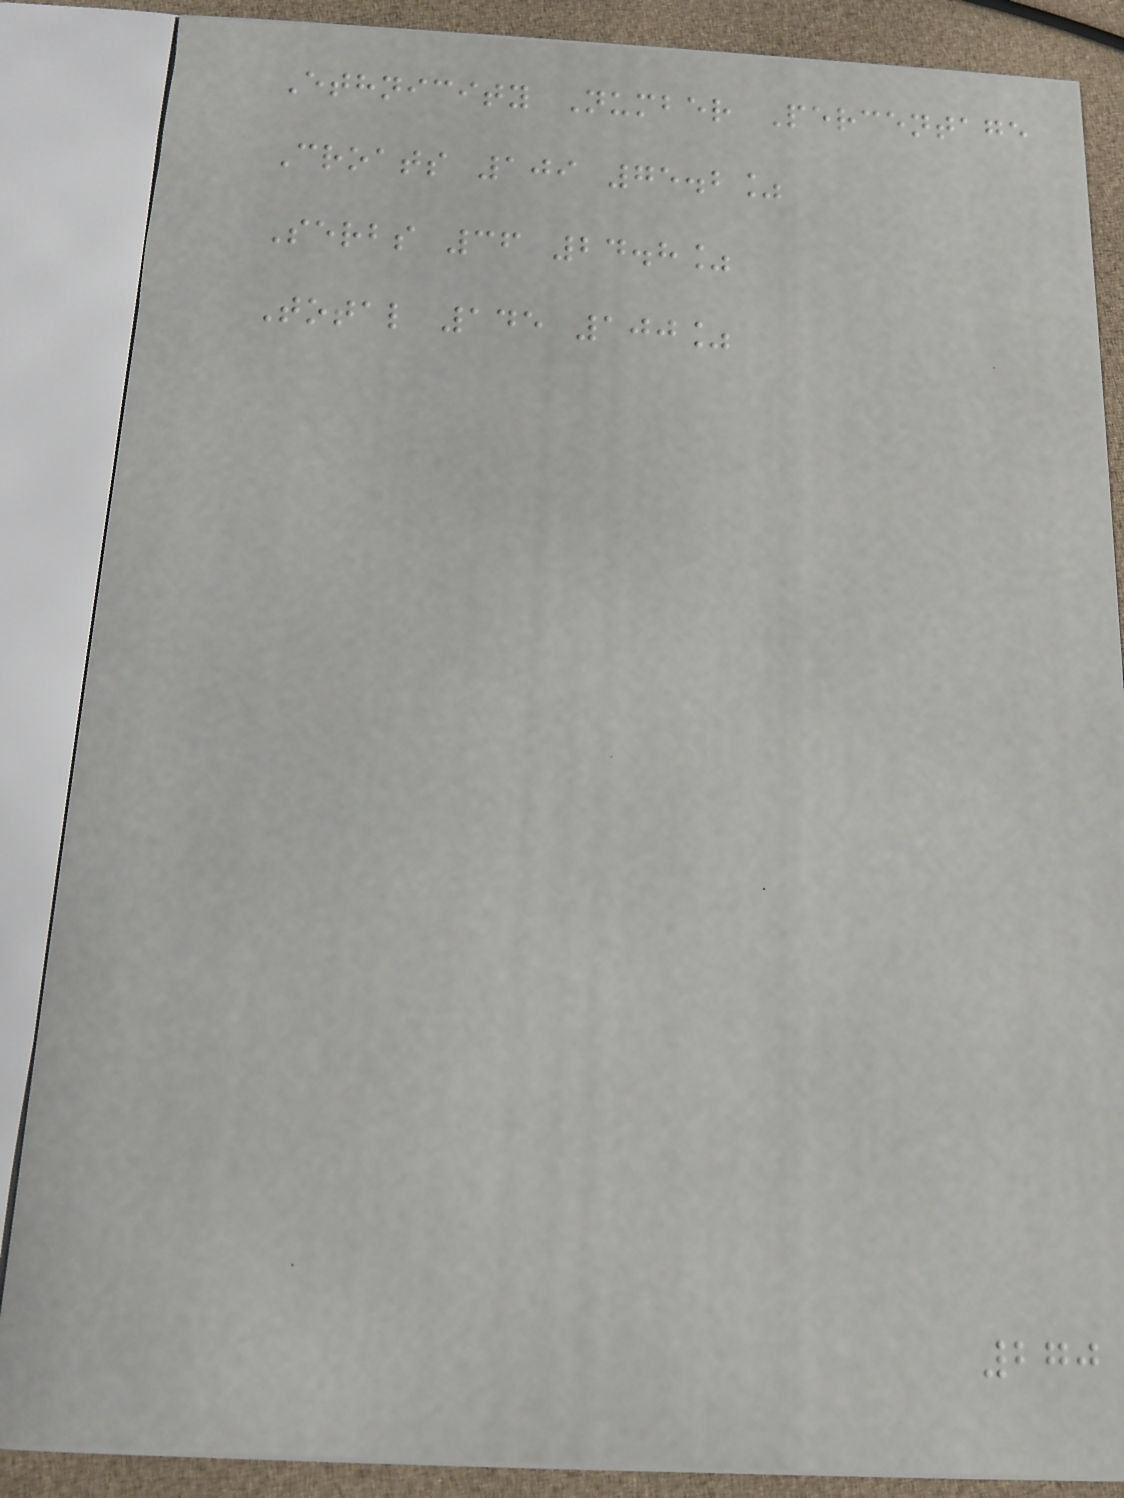Ethnicity Number Percentage
Croats 109 75.2%
Serbs 36 24.8%
Total 145 100%
270
